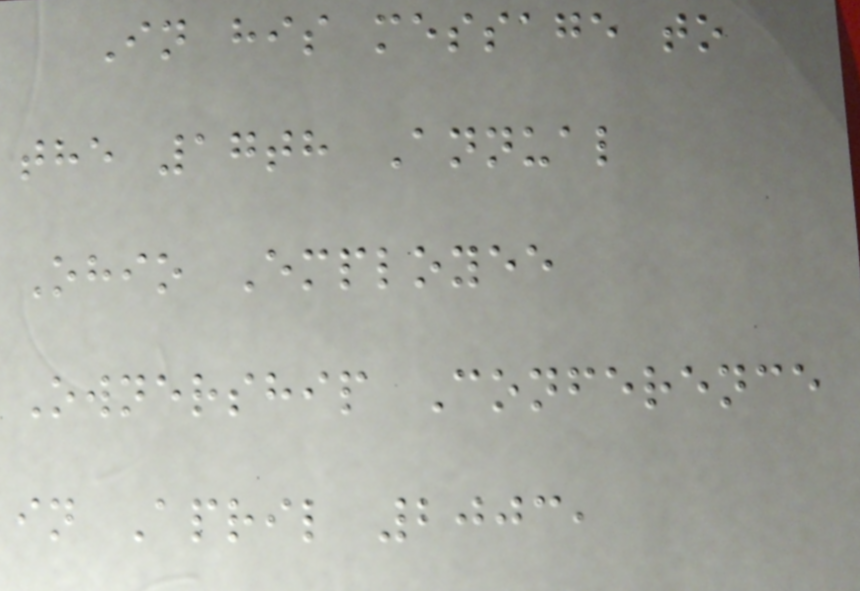In his message to
the 17th Annual
Ohio Employee
Ownership Conference
in April 2003,
